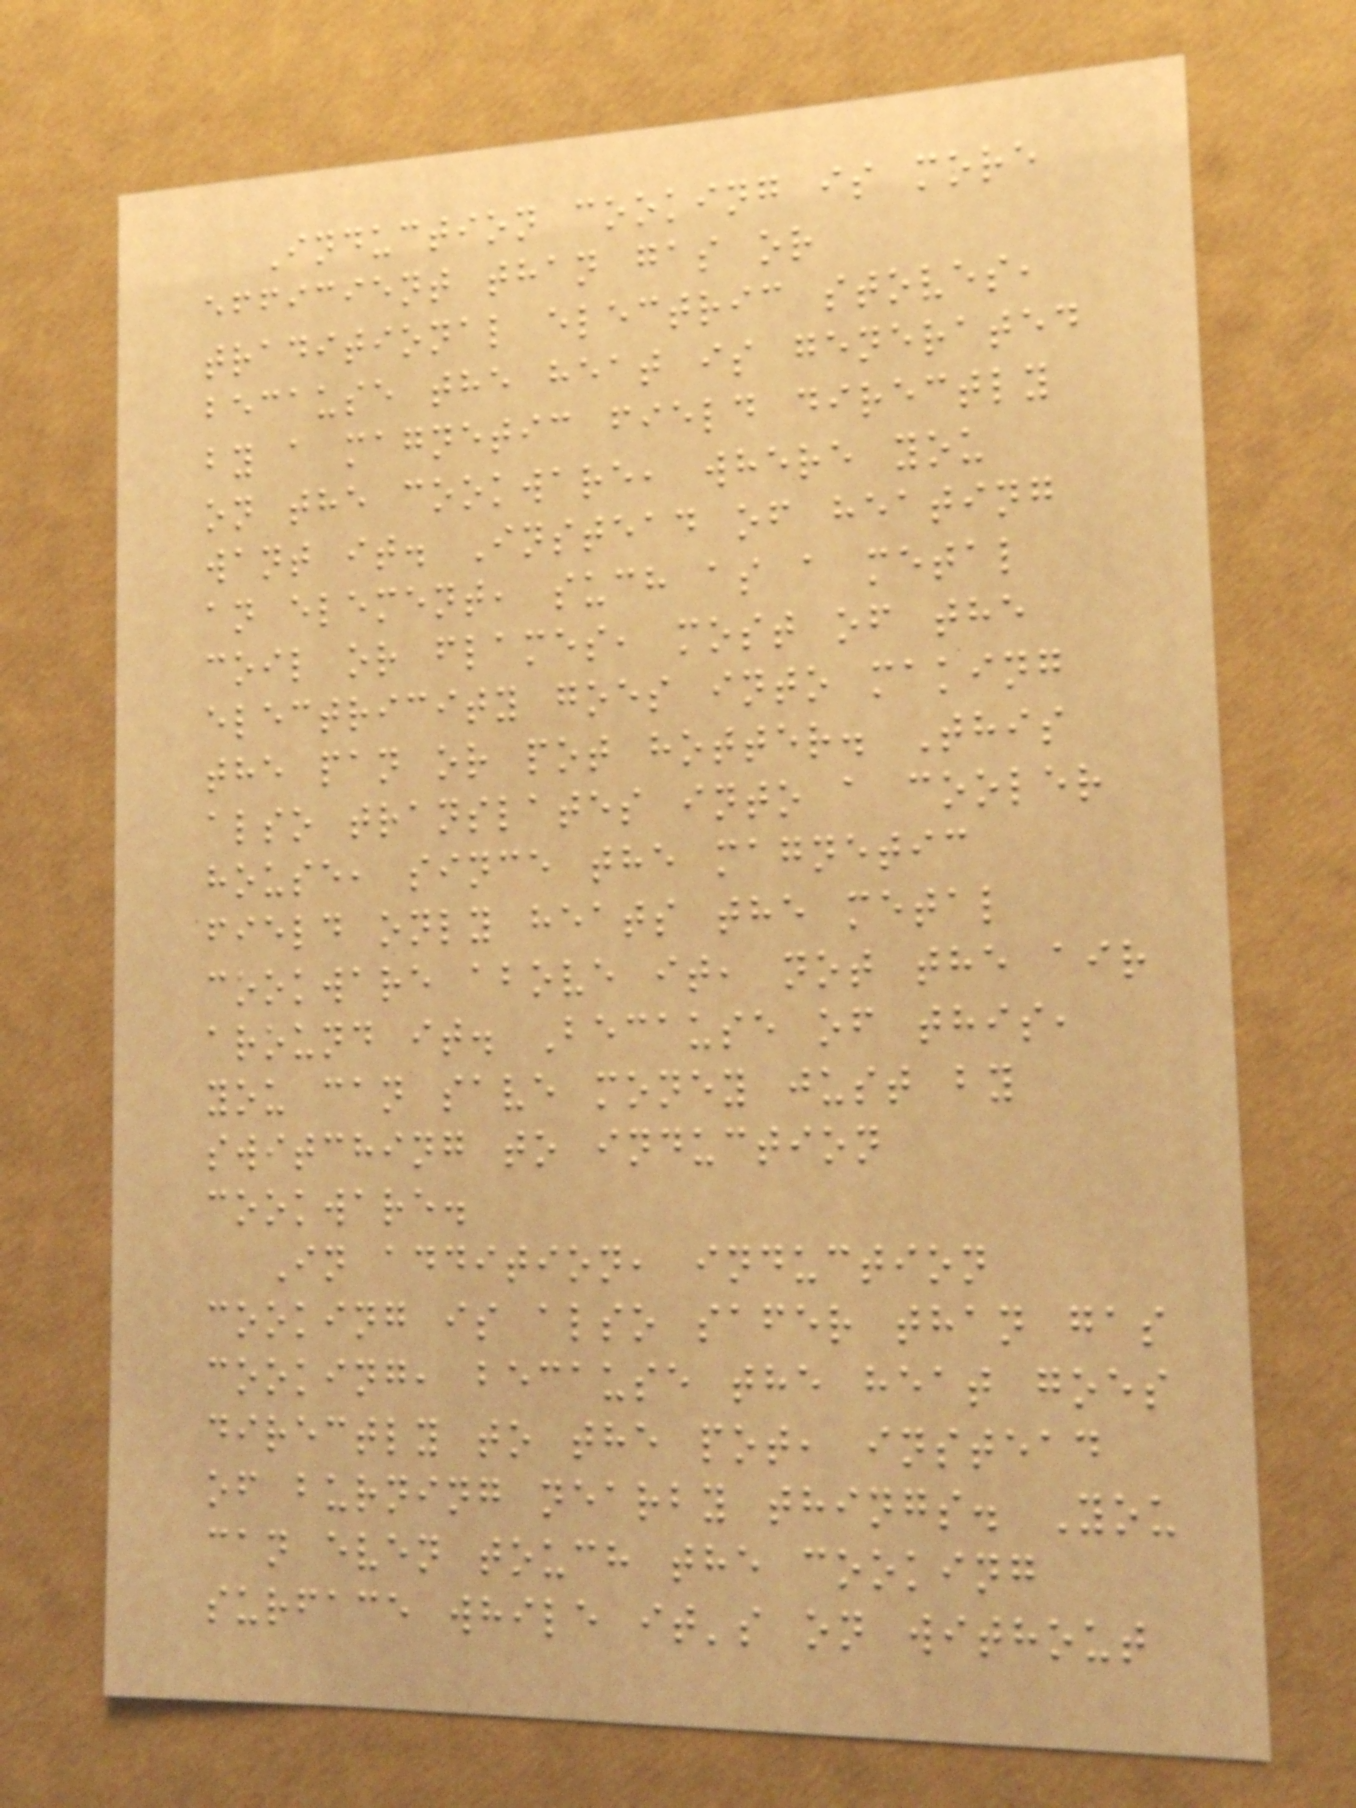Induction cooking is more
efficient than gas or
traditional electric stoves,
because the heat is generated
by a magnetic field directly
on the cookware, where you
want it. Instead of heating
an element, such as a metal
coil or flames, most of the
electricity goes into making
the pan or pot hotter. This
also translates into a cooler
house, since the magnetic
field only heats the metal
cookware above it, not the air
around it. Because of this,
you can save money just by
switching to induction
cookware.
In addition, induction
cooking is also safer than gas
cooking, because the heat goes
directly to the pot, instead
of burning nearby things. You
can even touch the cooking
surface while it's on without
